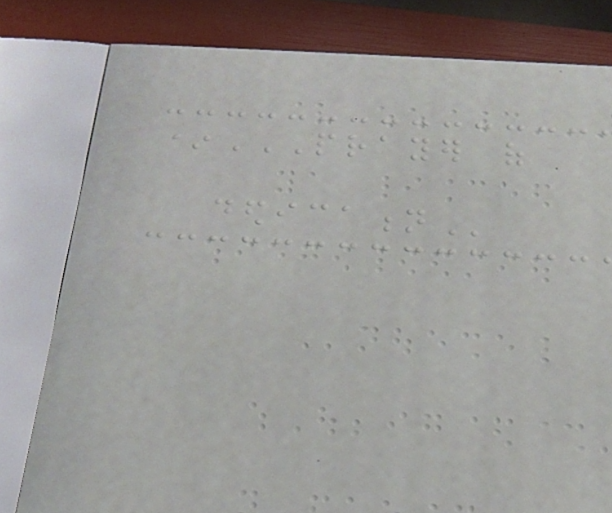*PRAYER OF
DEDICATION
